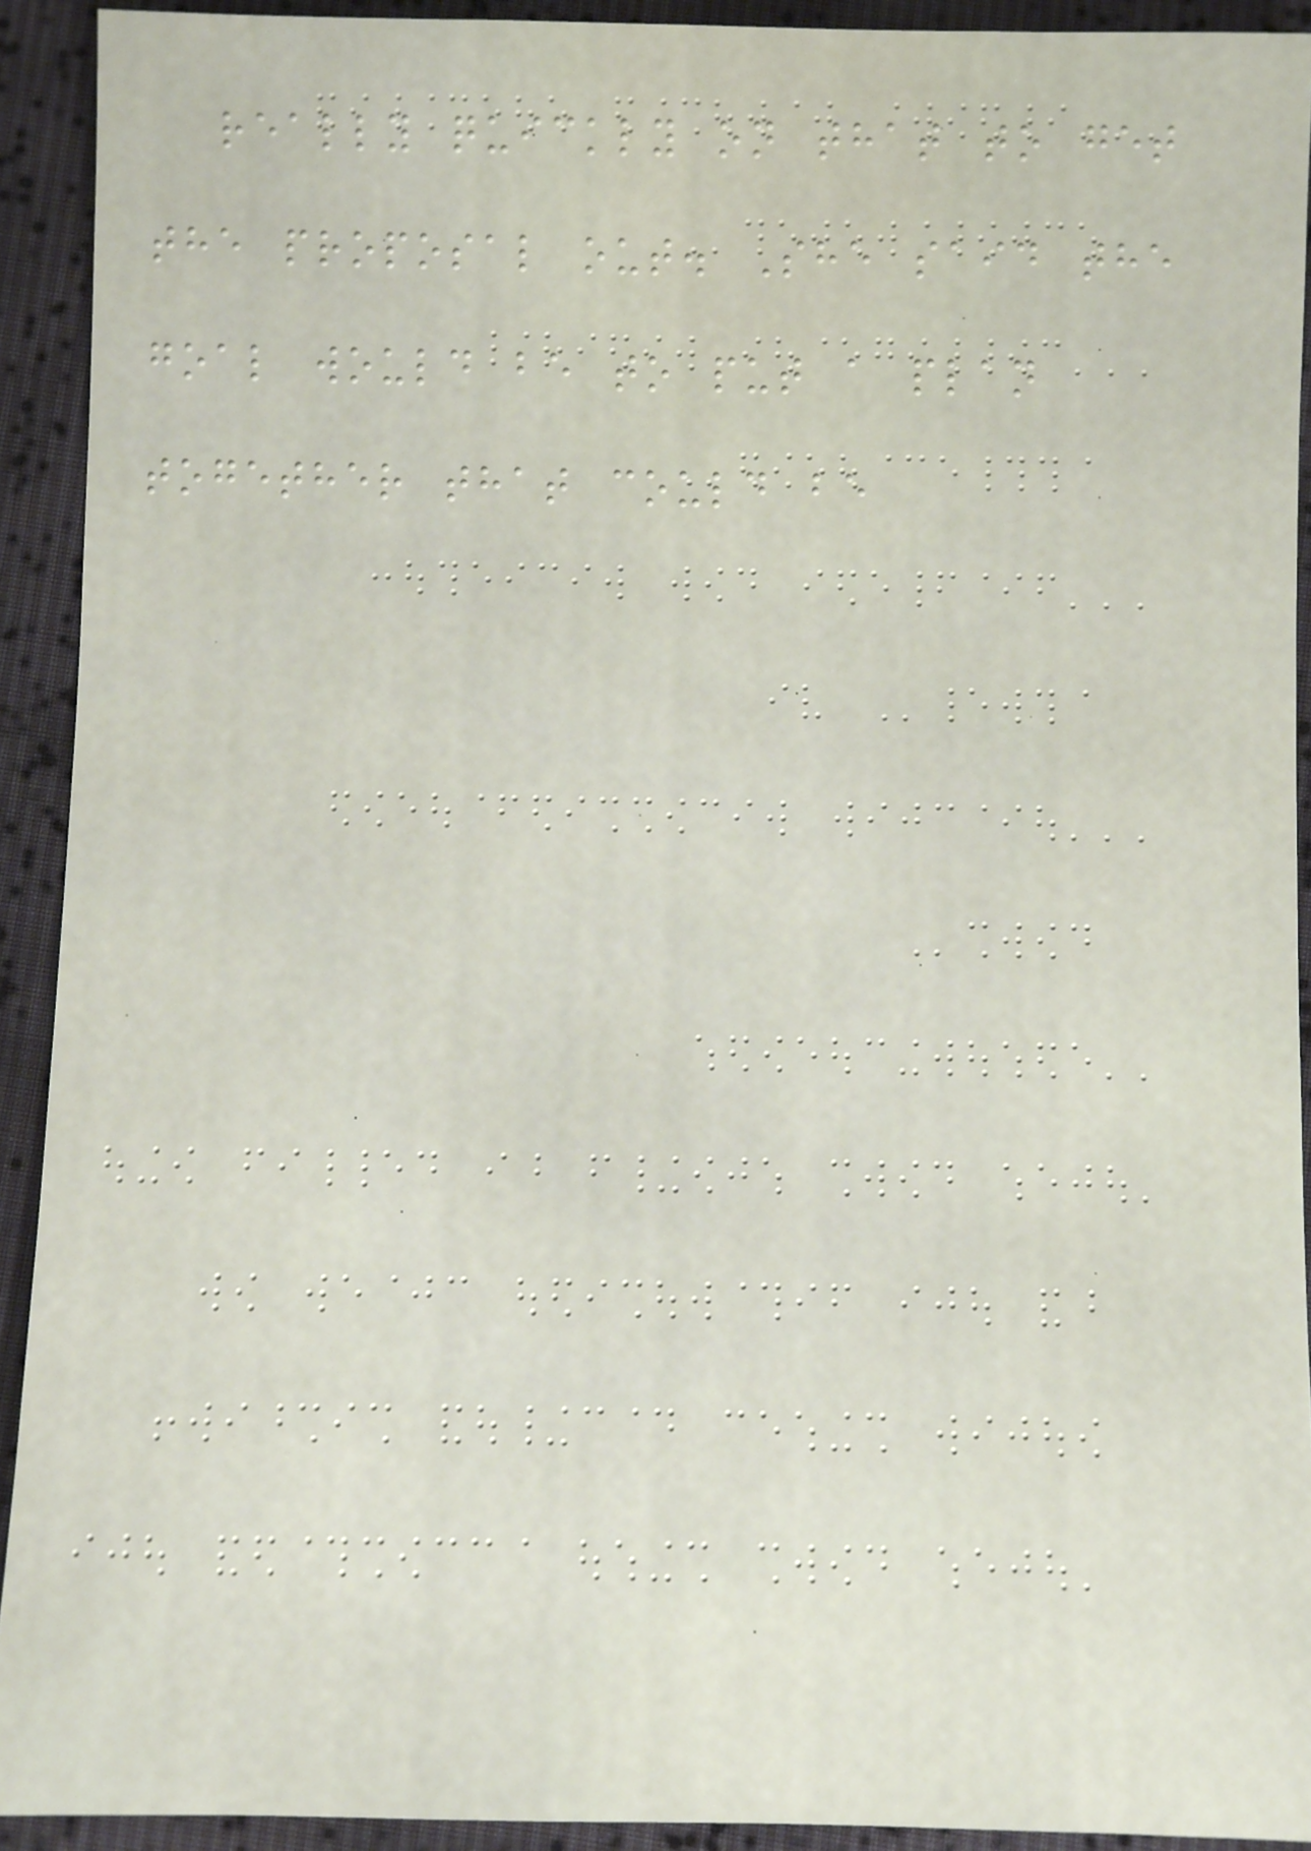really quickly on that to get
the proposal out. She said the
goal would be to put a plan
together that could be
